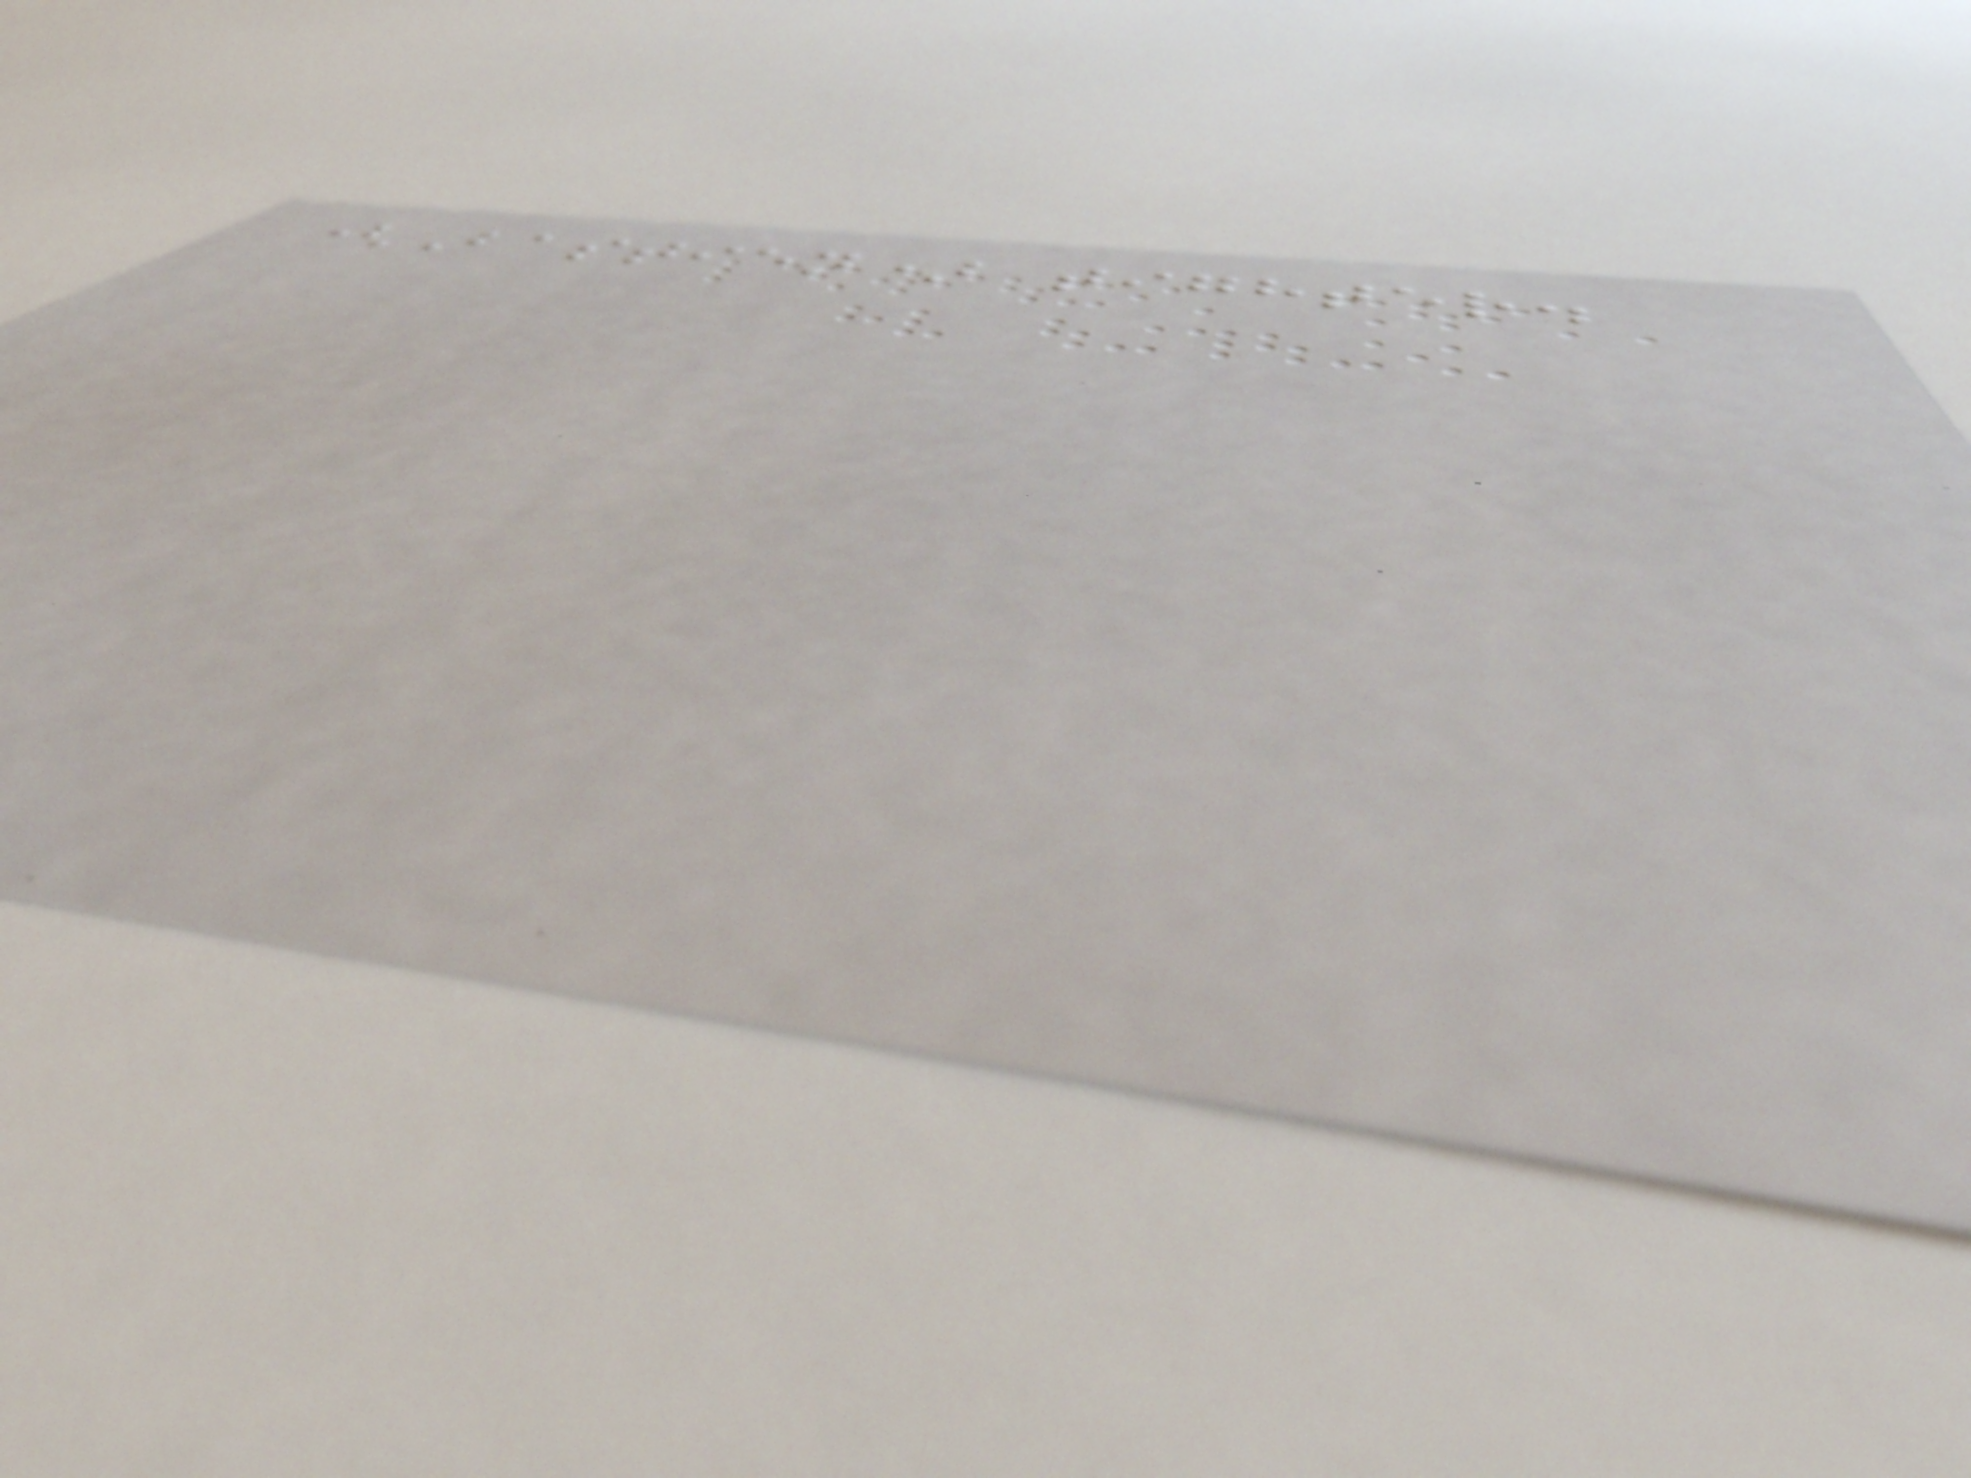(Bastien) tighter.
